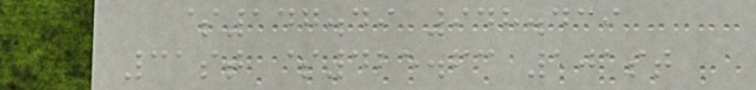$147.49 948.439
31st $425.63 101st
